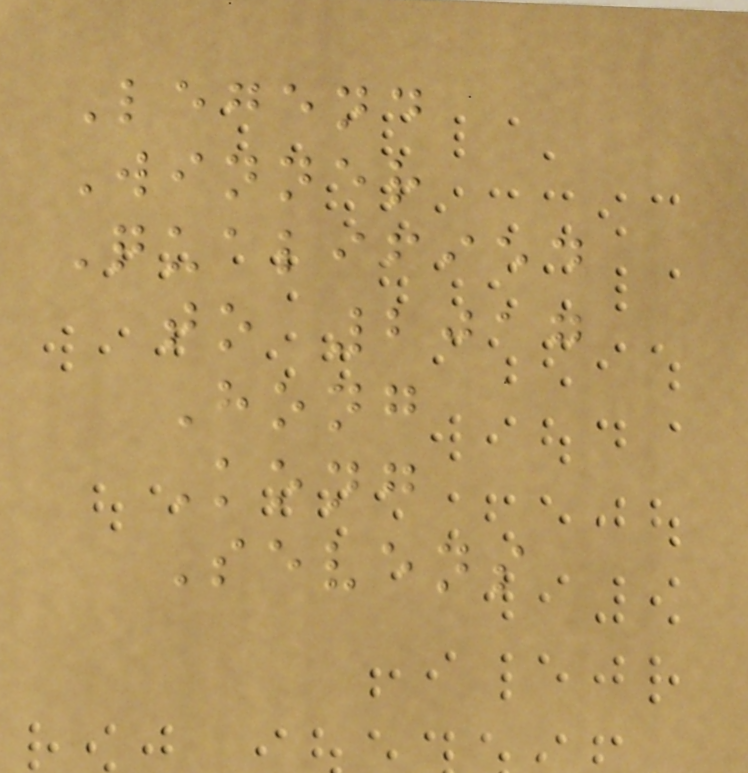Legend
Winner
Qualified
to 2017
Hong
Kong
Sevens
